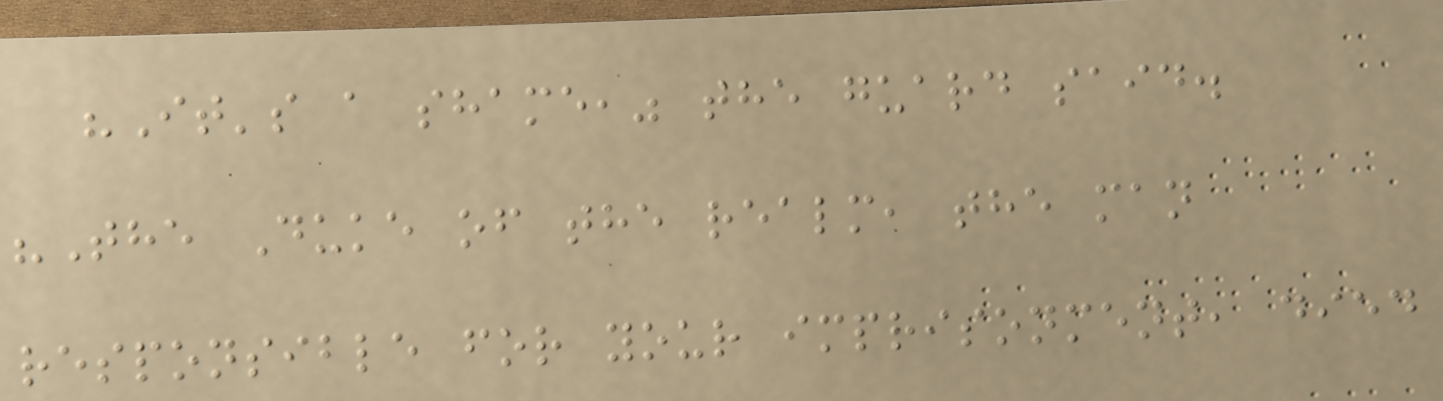"It's a shame," the guard said.
"The Duke of the realm, the man
responsible for your imprisonment, died
